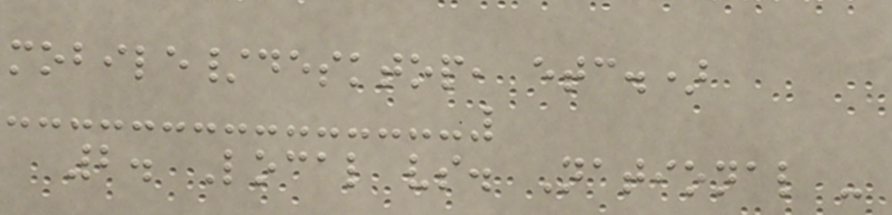mobile/desktop, etc.)
2. Local vs. National -
